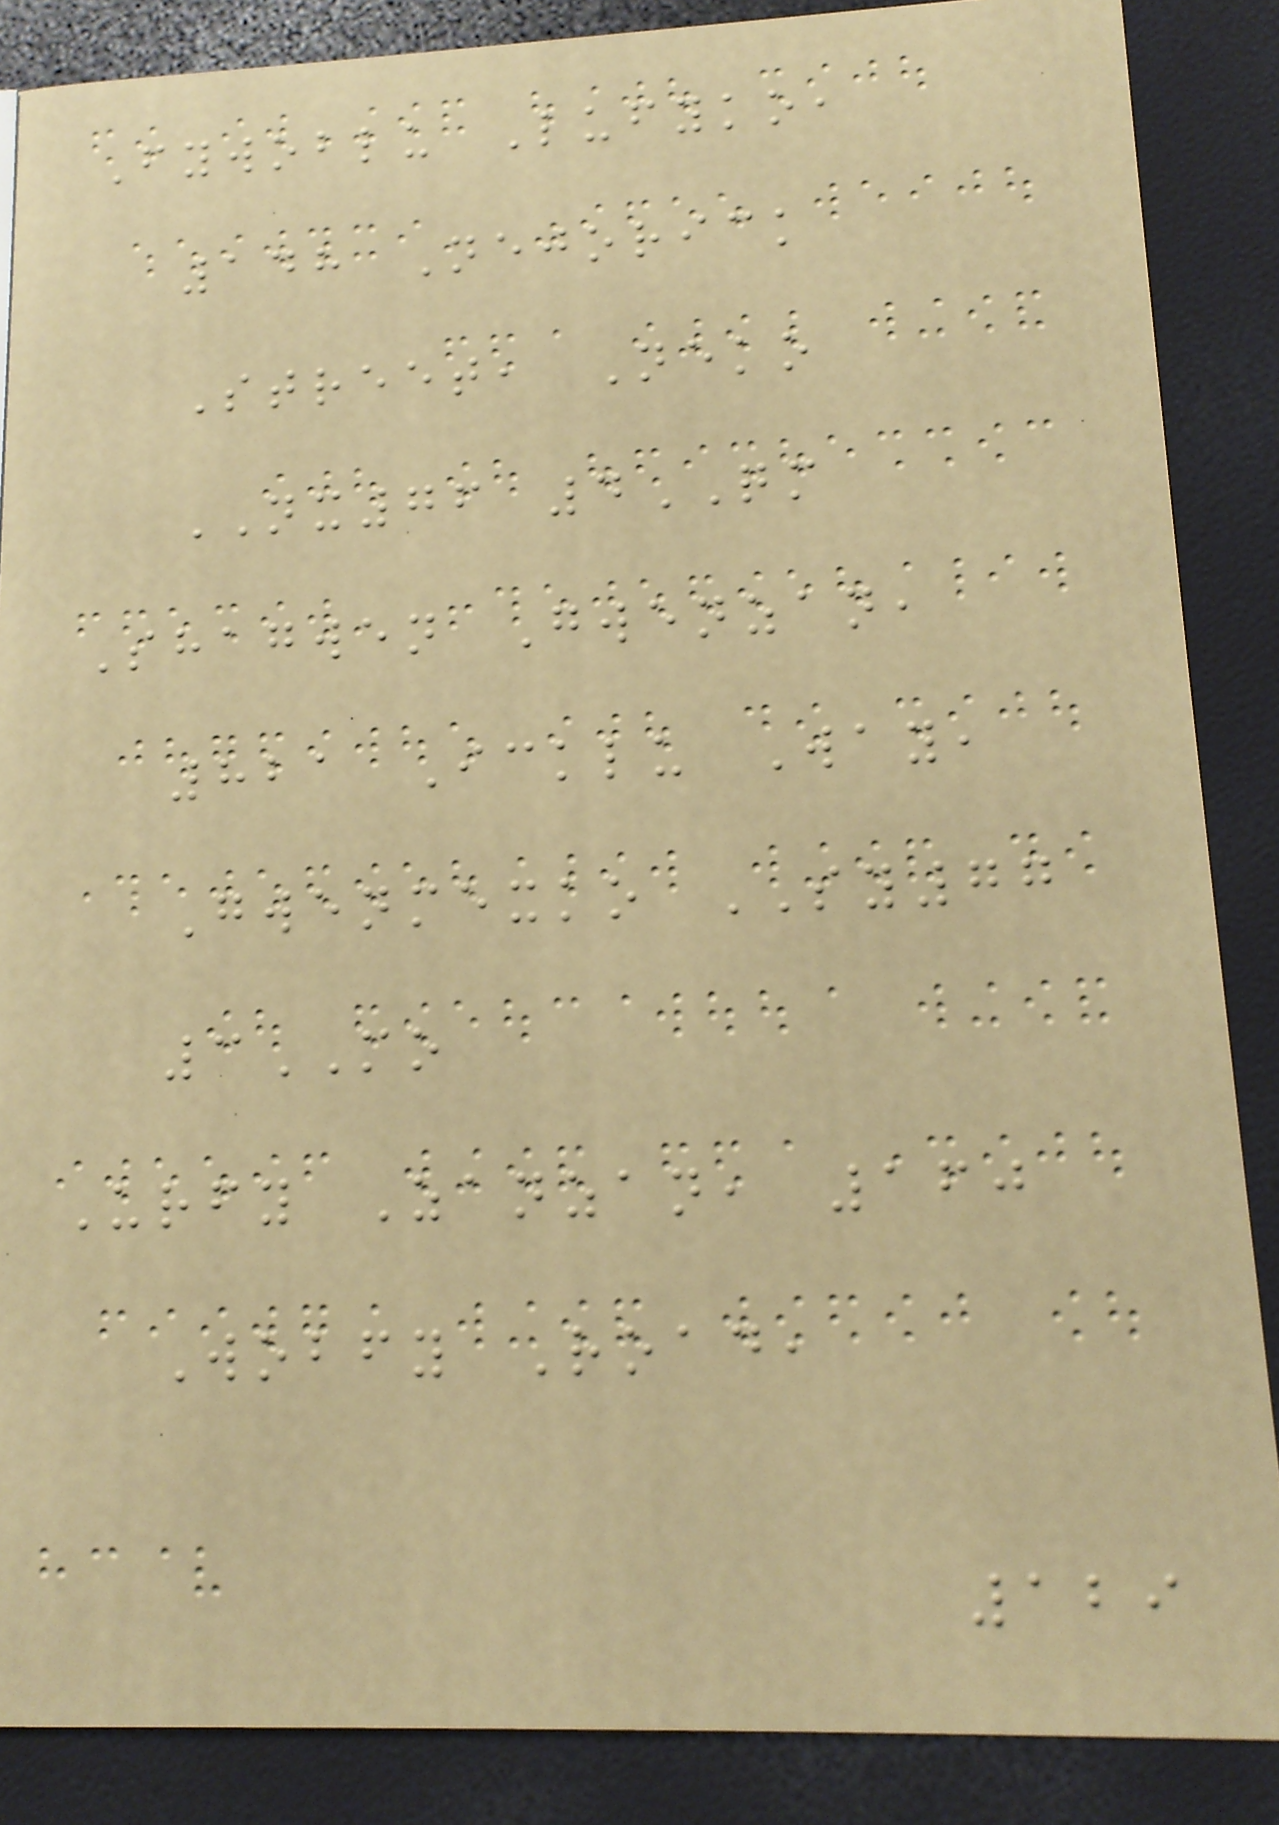Fywoblu Lufyko,
148 Nejorick
Street, Neko
NX76 4QM
Shagwen Gwenzan,
821 Icklu Way,
Gwenmexko SY77
3MO
Urfy Zanzan, 160
Wobfy Road,
129
